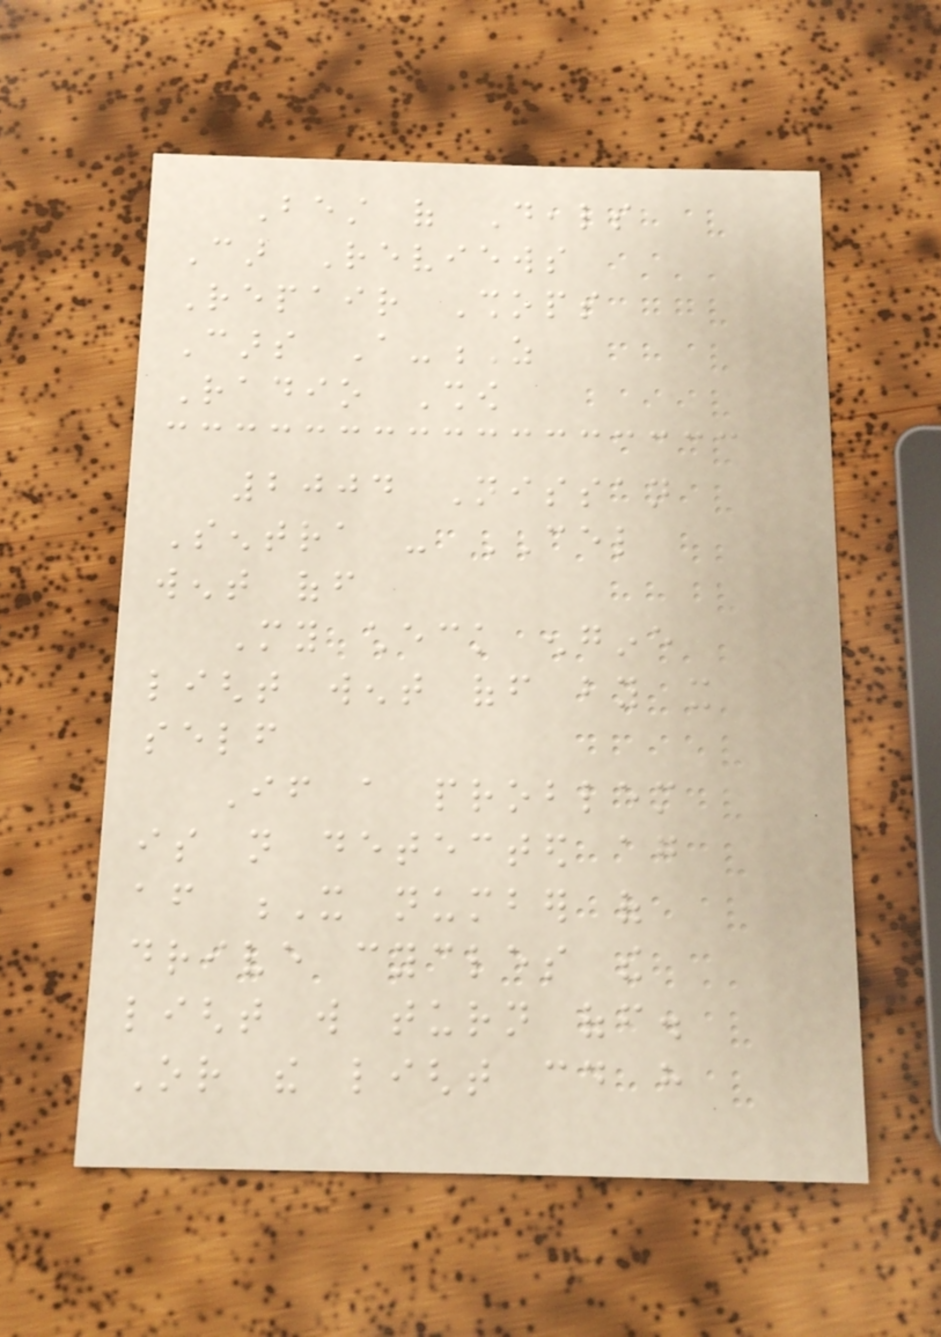Best of Deals
Car Reviews
Repair Shops
Cars A-Z
Radio Show
2004 Nissan
Sentra - CEL
went off
My check engine
light went off by it
self
If a problem
is not detected again
after X number of
drive cycles the
light will turn off.
Or the light could have
